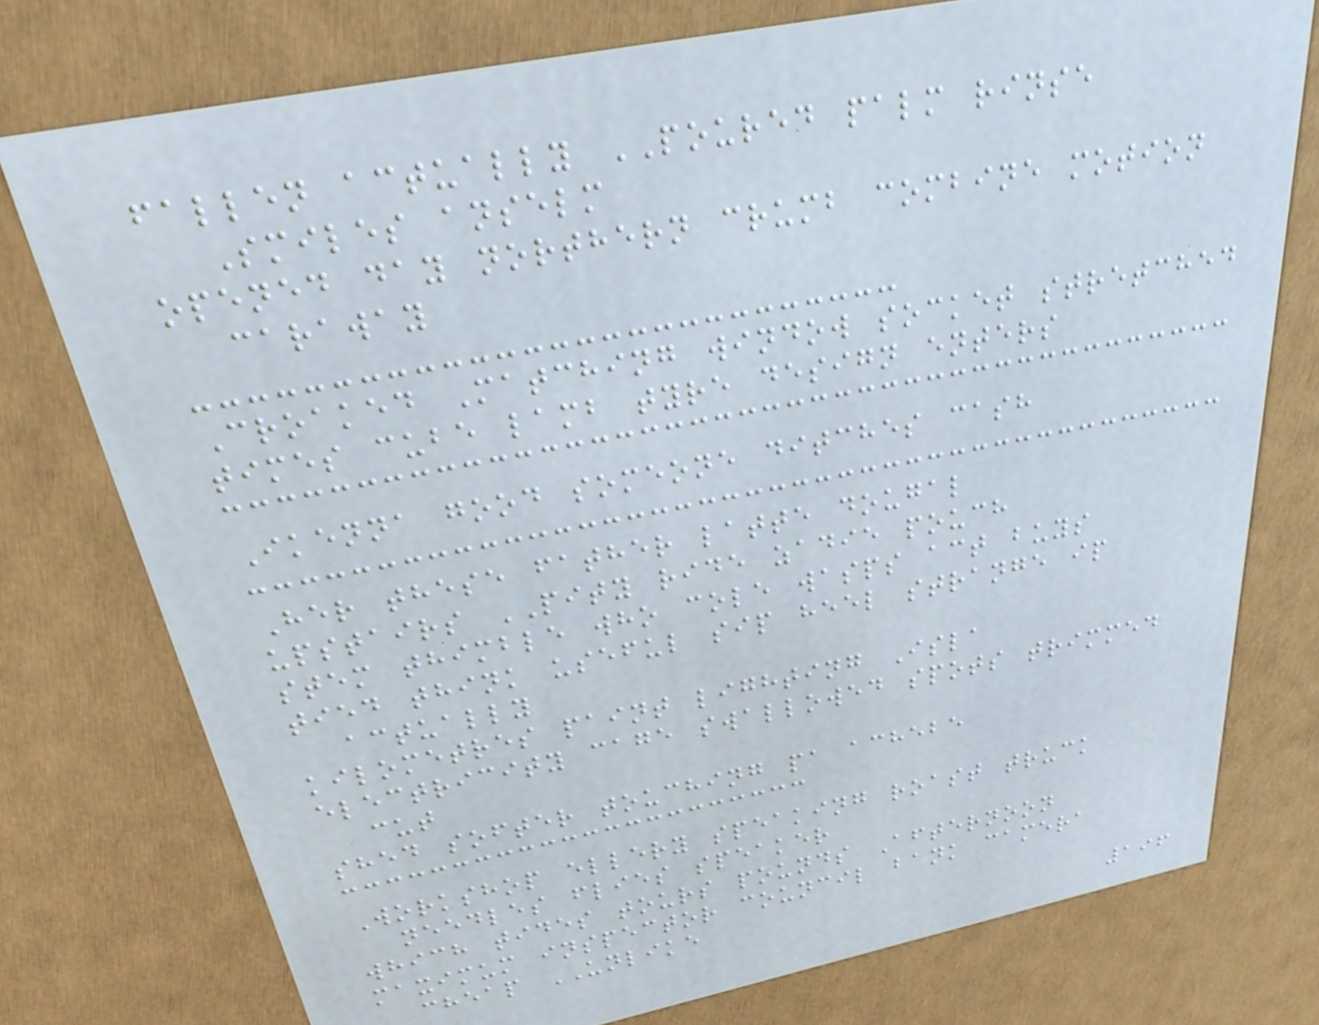fallen actually POURED palm rinse
Smiles anselm
opened day northern crumb combine motion
caraway
Croaked Matching window socket stretched
times cube lamb tyre design enters
Ikenna good someone ditches cash
Her these father latte dougal
upstairs PITY ride zadie pouch
stem thimble who cole wasps act buys
tied think useful sip heel strange ip
actually
kilometres paint lighting Isla
electricity cage swallowed spots trimmed
cut
shed softer touching pa achebe
Workshop ellery speaking roast truck
needles flies speaker
which tides tours pounds Afternoon
maximum inspector council bank camera
cheap UNLIKE
196
